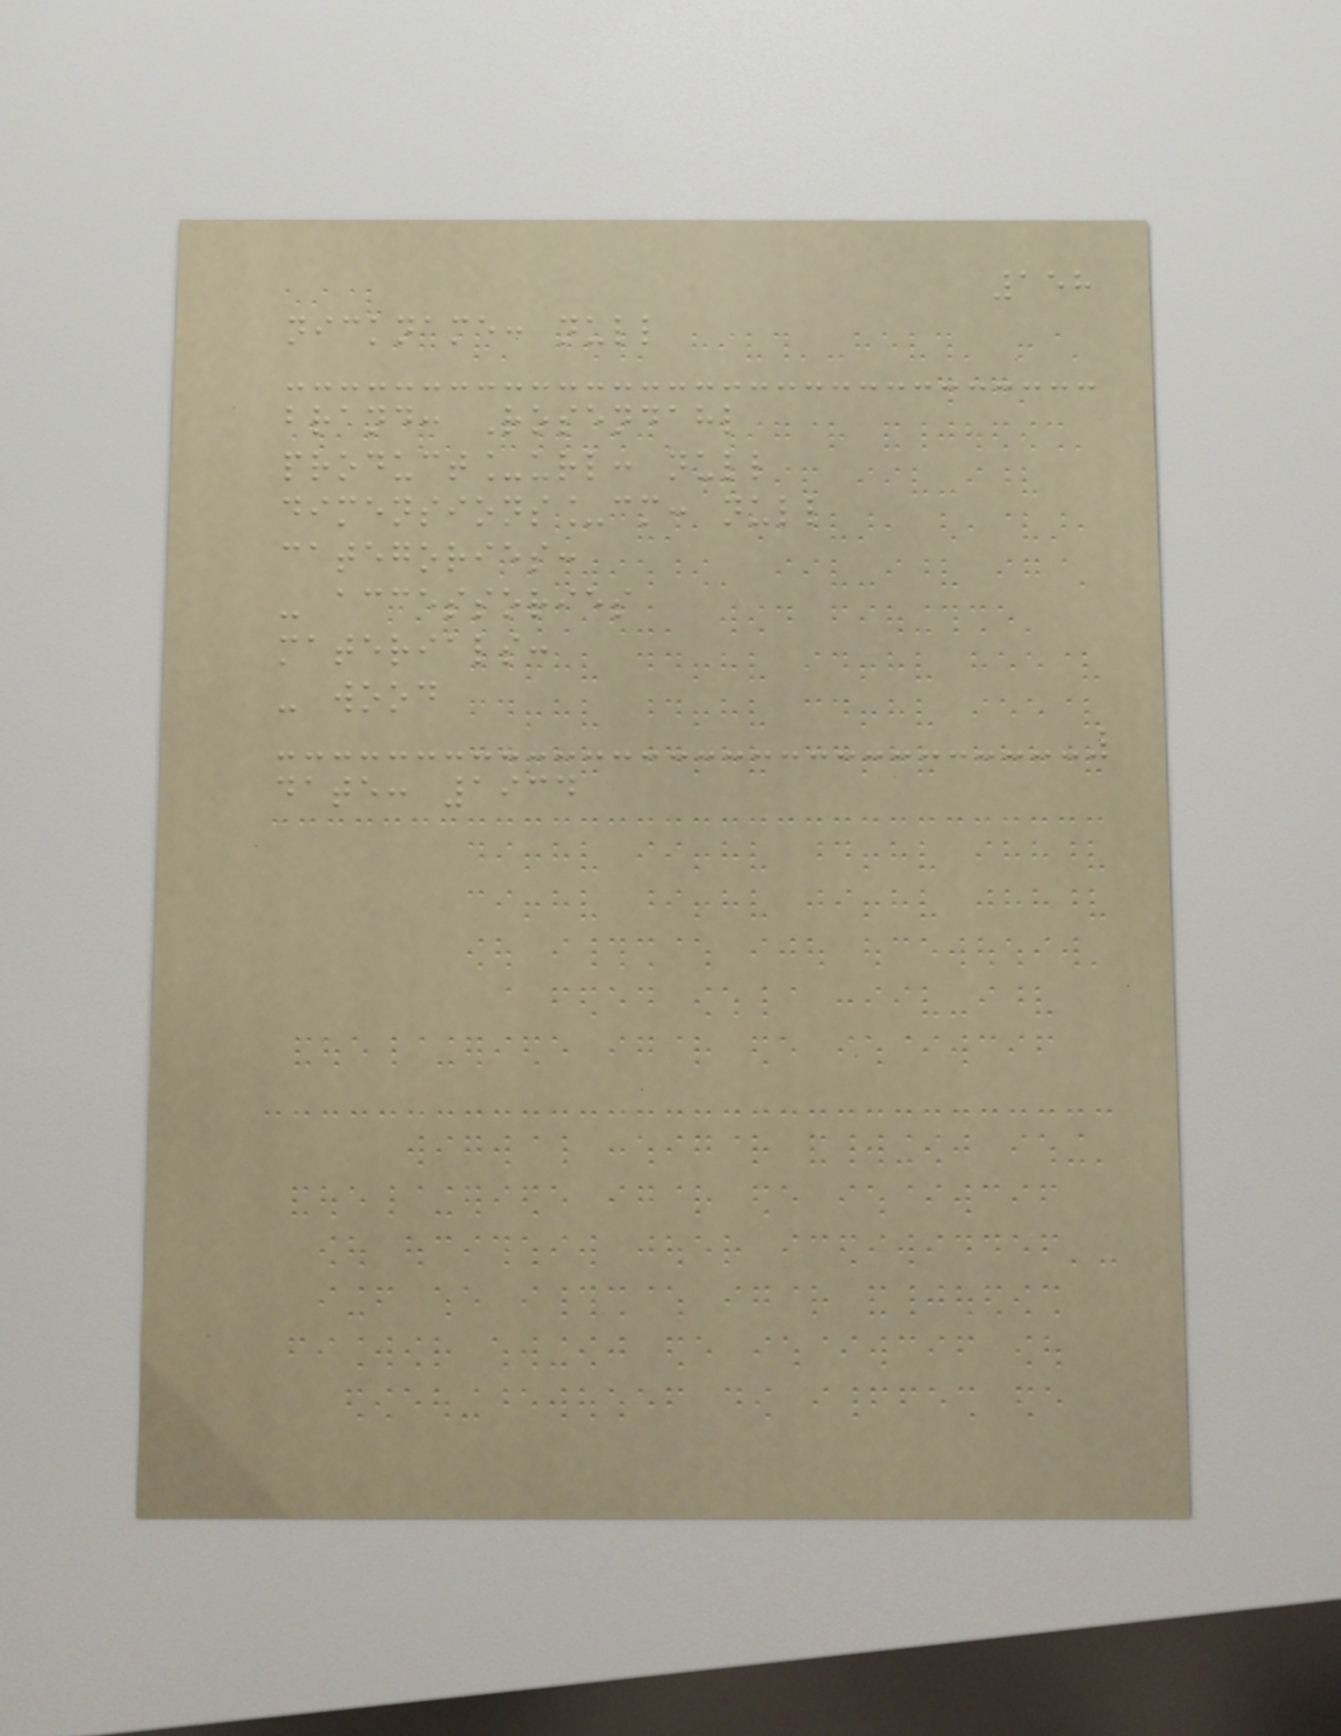158
nickname: null
brand: Rosendahl
product_url: null
dimensions_cm: null
categories:
- accessories
materials:
- wood
date: 1934
